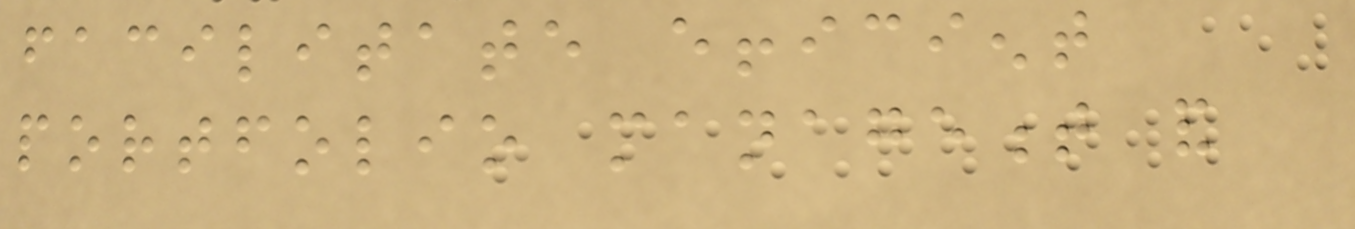facilitate efficient
portfolio management and
